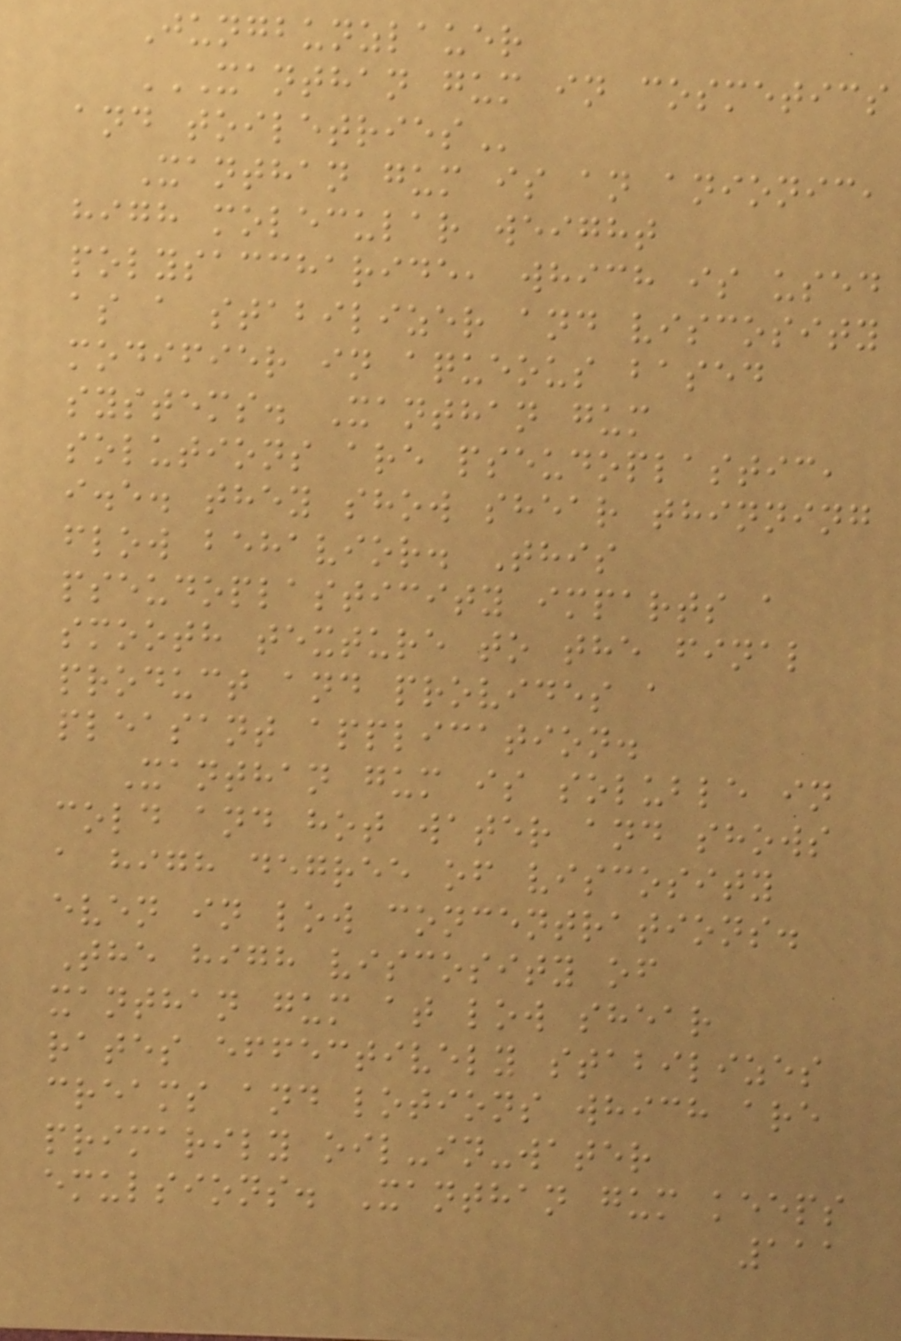Jungbunzlauer
XANTHAN GUM IN COSMETICS
AND TOILETRIES
Xanthan gum is an anionic,
high molecular weight
polysaccharide, which is used
as a stabilizer and viscosity
modifier in aqueous based
systems. Xanthan gum
solutions are pseudoplastic,
i.e. they show shear thinning
flow behavior. This
pseudoplasticity imparts a
smooth texture to the final
product and provides a
pleasant application.
Xanthan gum is soluble in
cold and hot water and shows
a high degree of viscosity
even in low concentrations.
The high viscosity of
xanthan gum at low shear
rates effectively stabilizes
creams and lotions which are
primarily oil-in-water
emulsions. Xanthan gum keeps
111
